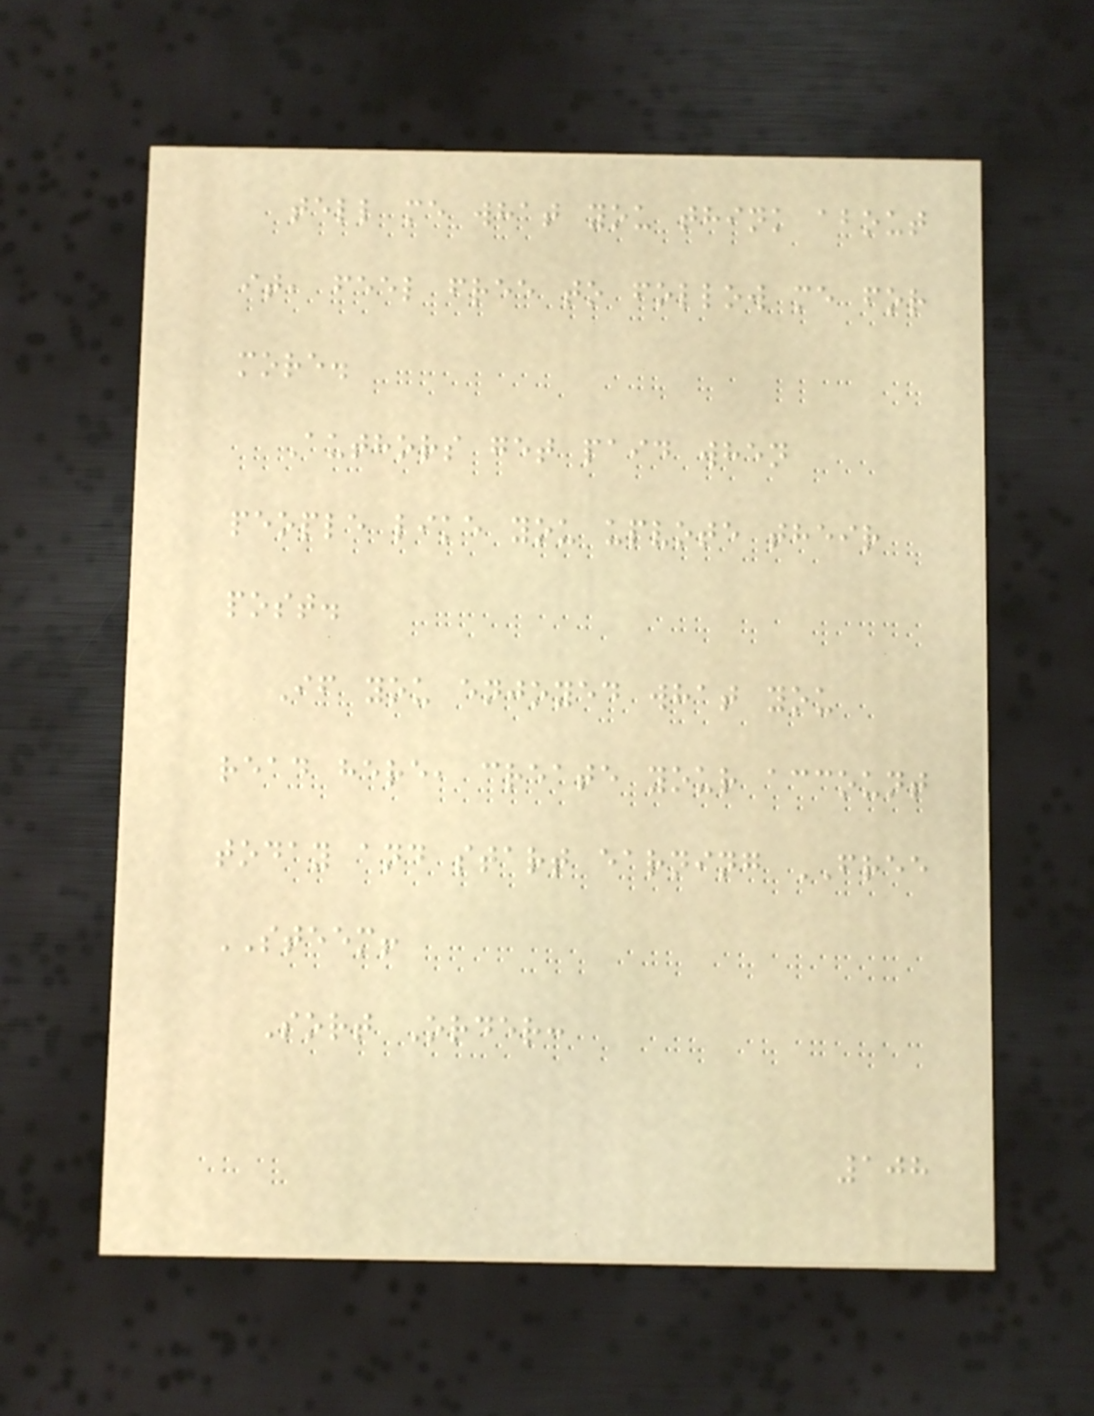tell me what you think about
it, feel free to follow me for
more.
Authors get paid when
people like you upvote their
post.
If you enjoyed what you
read here, create your account
today and start earning FREE
STEEM!
Sort Order:
108
